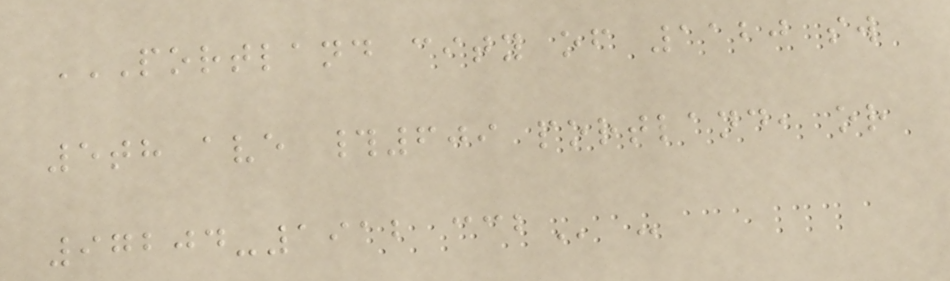PORTLAND CITY OF 1120 SW
5TH AVE #609 PORTLAND, OR
97204-1912 CCB -
